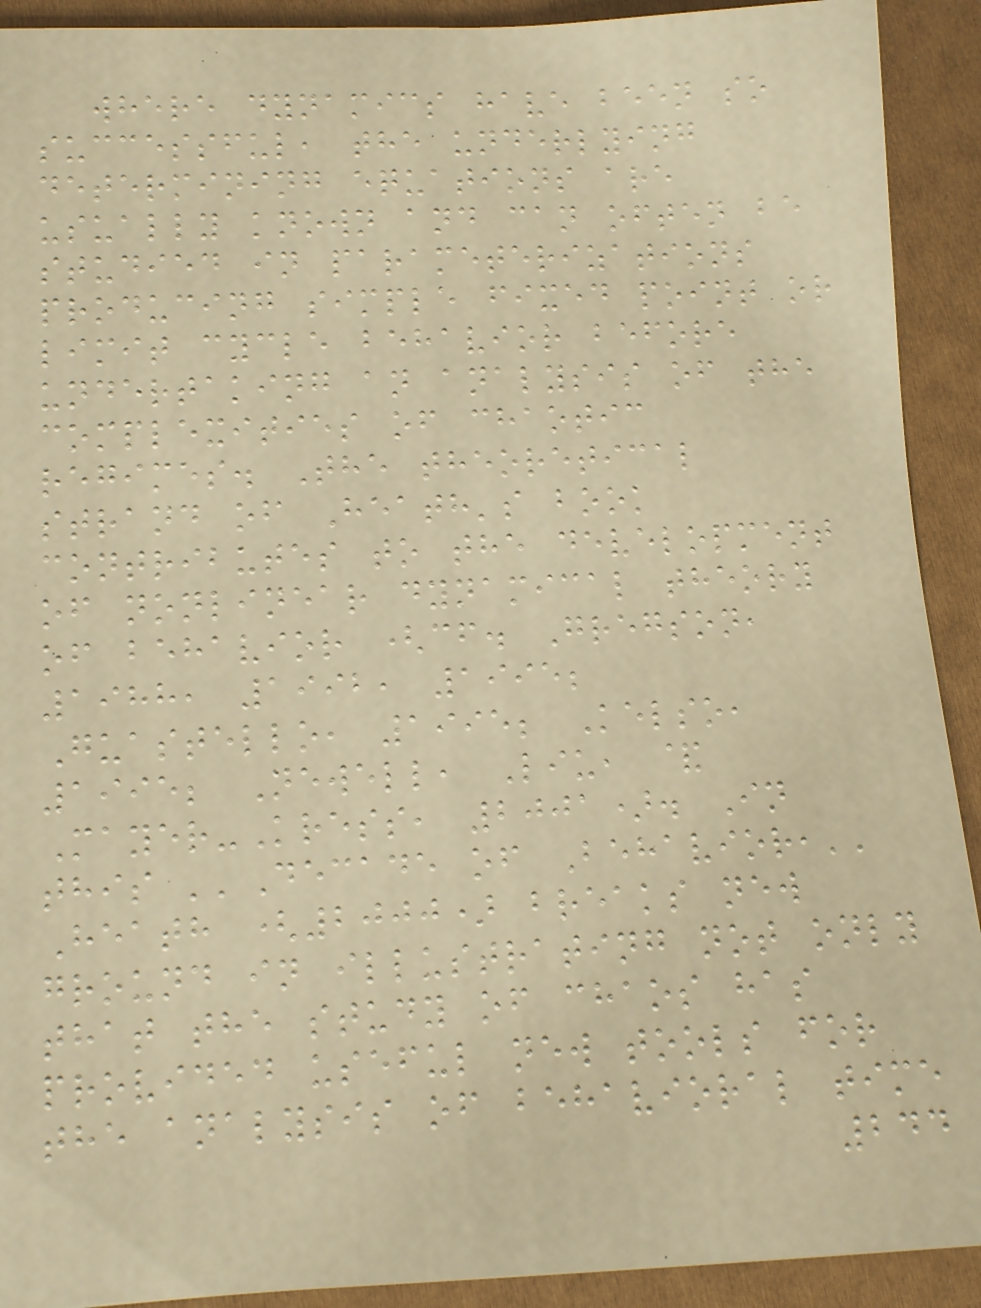where dynamics have been so
successful, the underlying
determining equations are
usually known and can often be
studied in parameterizations
producing simple fixed point or
limit cycle behavior before
undertaking an analysis of the
complexities of chaotic
regimes. The theoretical
strand of Heath's book
contributes to the development
of nonlinear dynamical theory
of behavior (cf. Gregson,
1988, 1992, 1995;
Guastello, 1995; Kelso,
1995; Newell, Liu, &
Mayer-Kress, 2001). In
this ''Decade of Behavior,''
Heath (2000) breaks new
ground in illustrating not only
that the study of chaos has
provided useful new tools for
the analysis of behavioral time
244
